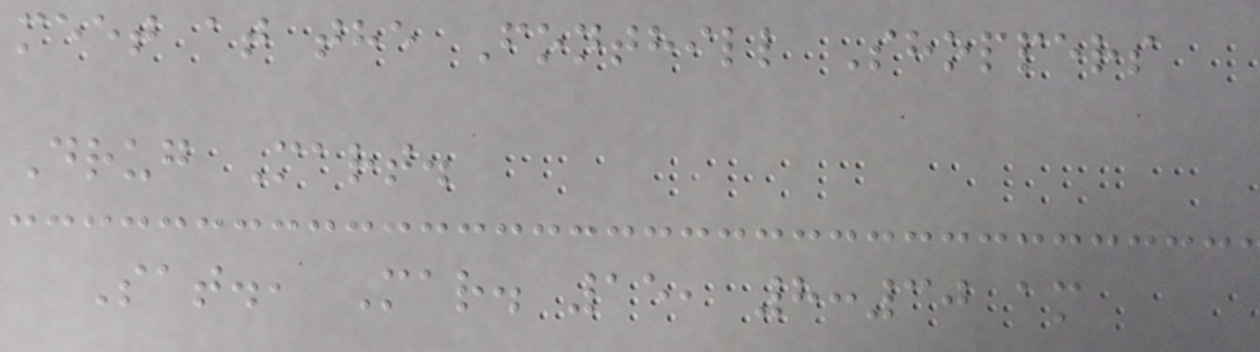meet at the Fonthill Shoppers
Drug Mart.
Sat., Mar. 15, 8:30 am
